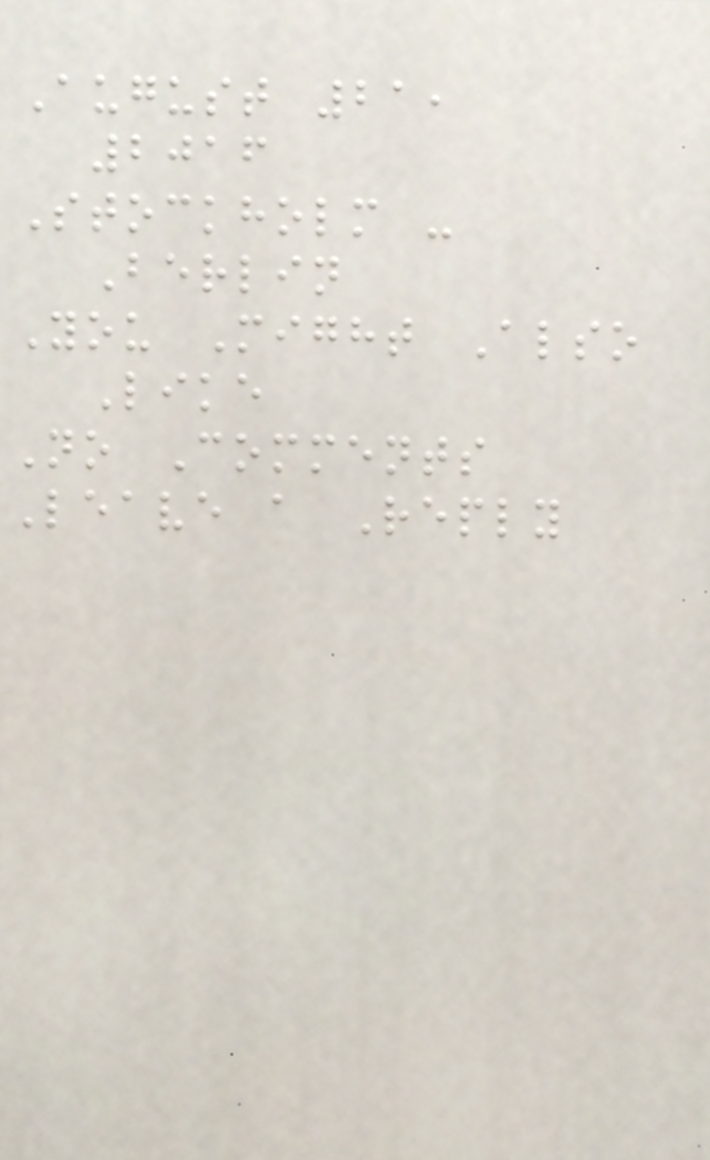August 21,
2016
Stockholm -
Berlin
You Might Also
Like
No Comments
Leave a Reply
